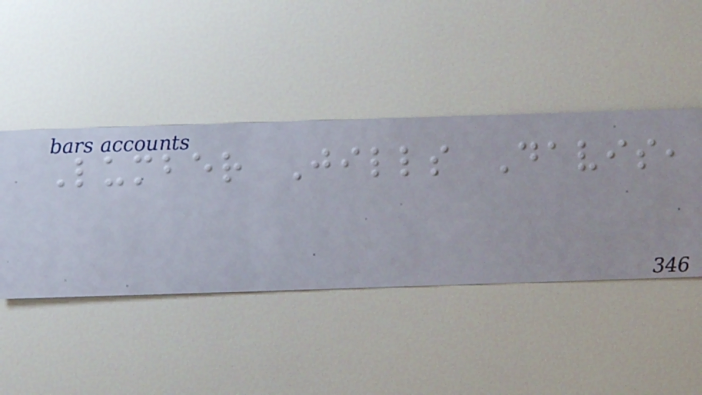Lumber Jills Davis,
